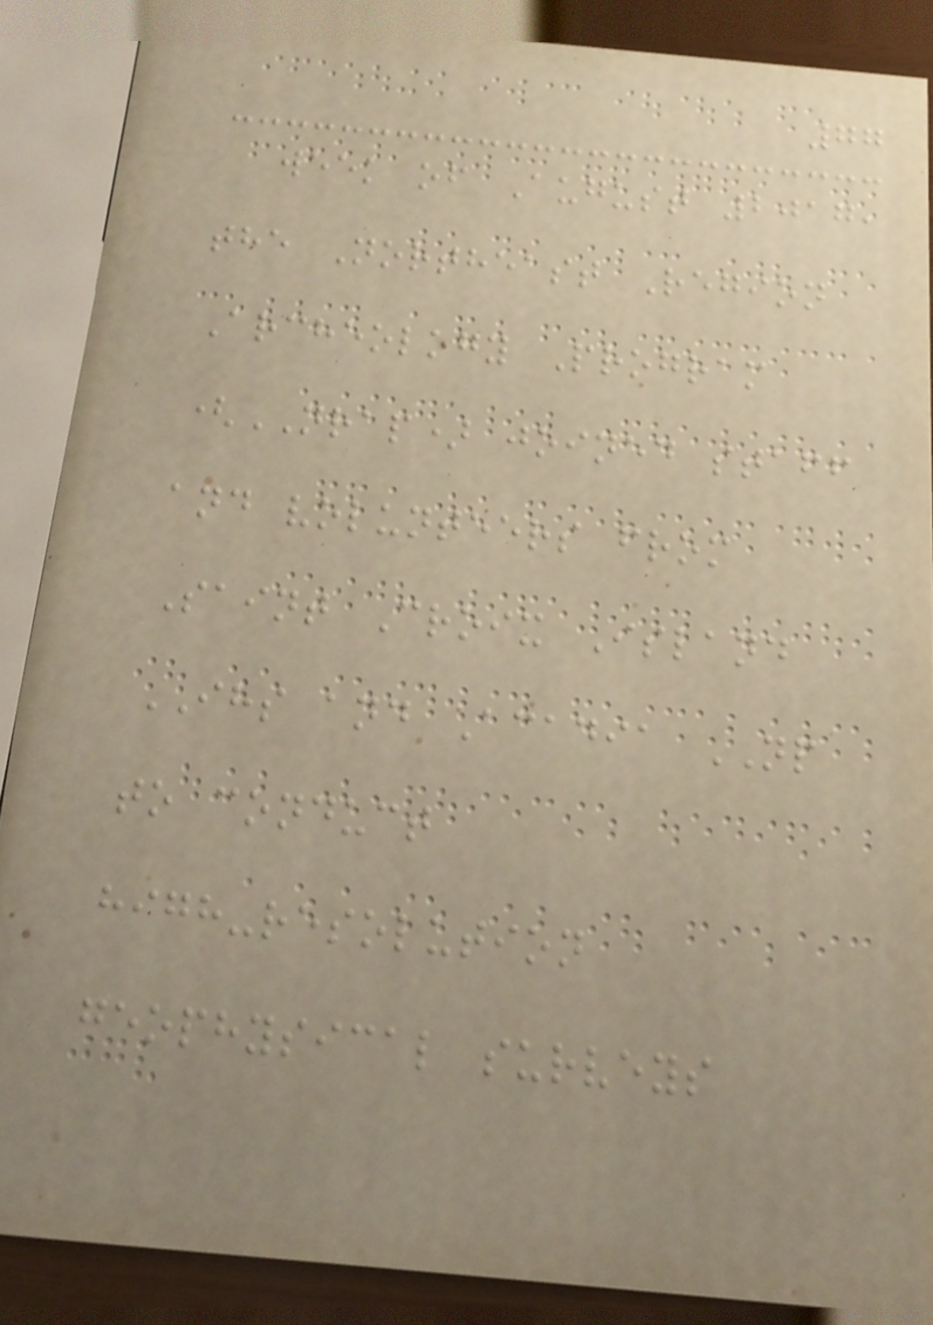77
week of August 2017,
the Northeast Region
Archeology Program
(NRAP) joined staff
and volunteers from
Saint Croix Island
IHS and Acadia NP
to conduct
high-resolution
geophysical surveys
